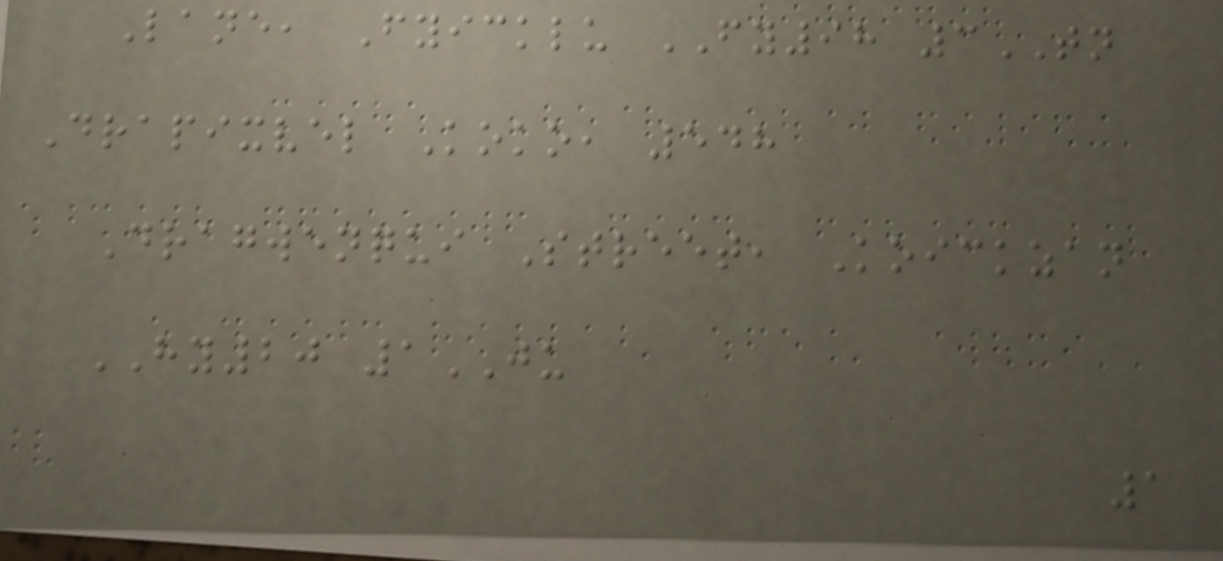Lane, Fyicklu FY98 3TN
Drapixvel Koko, 548
Dragwenqui Street, Koickzan
HY20 1JU
1
